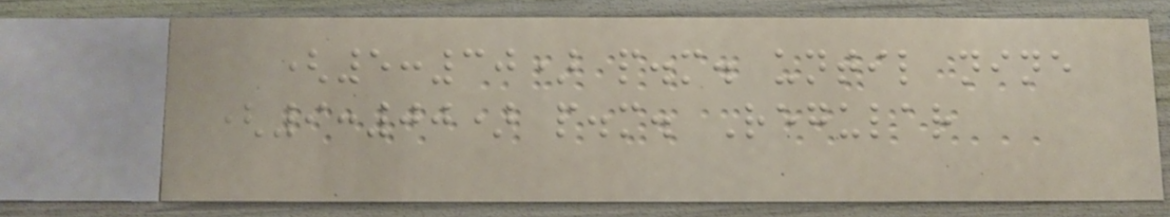(5:30) p.m. until nine
(9:00) p.m. Regular
